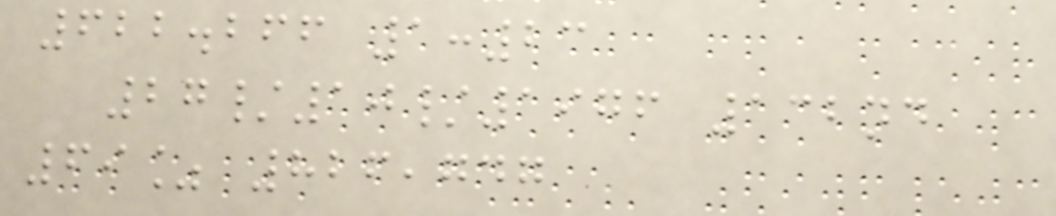622.266 1:23
27/10/1976 132nd
69% 826,747
